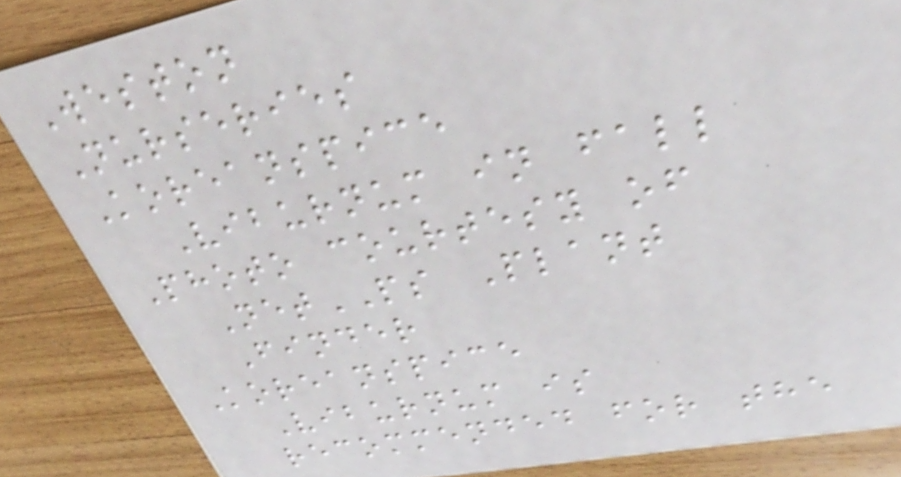Weston
Nurseries
Koreanspice
Viburnum in fall
Photo courtesy of
NetPS Plant
Finder
Koreanspice
Viburnum is
recommended for the
